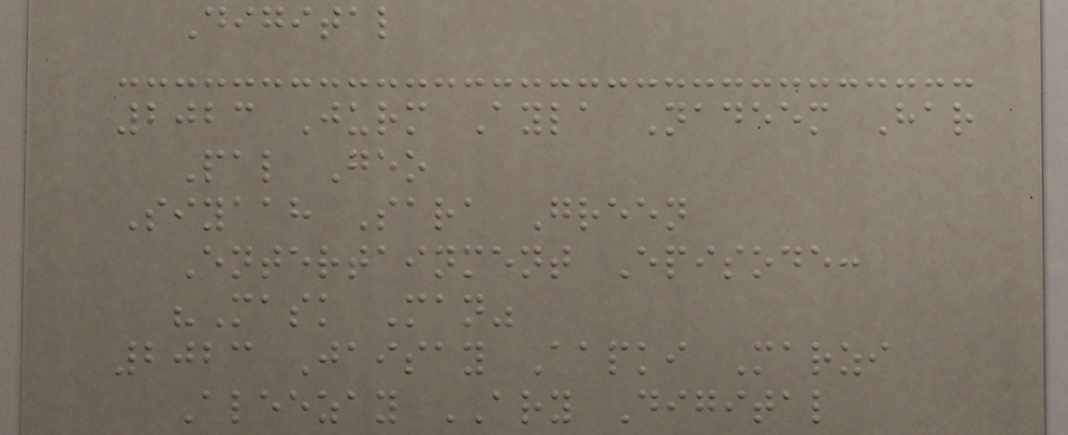Digital
2023 Jurm Ayla Nadeem Har
Pal Geo
Siyaah Sara Green
Entertainment Episode:
"Mask Man"
2023 Jaisay Aapki Marzi
Aleezay ARY Digital
